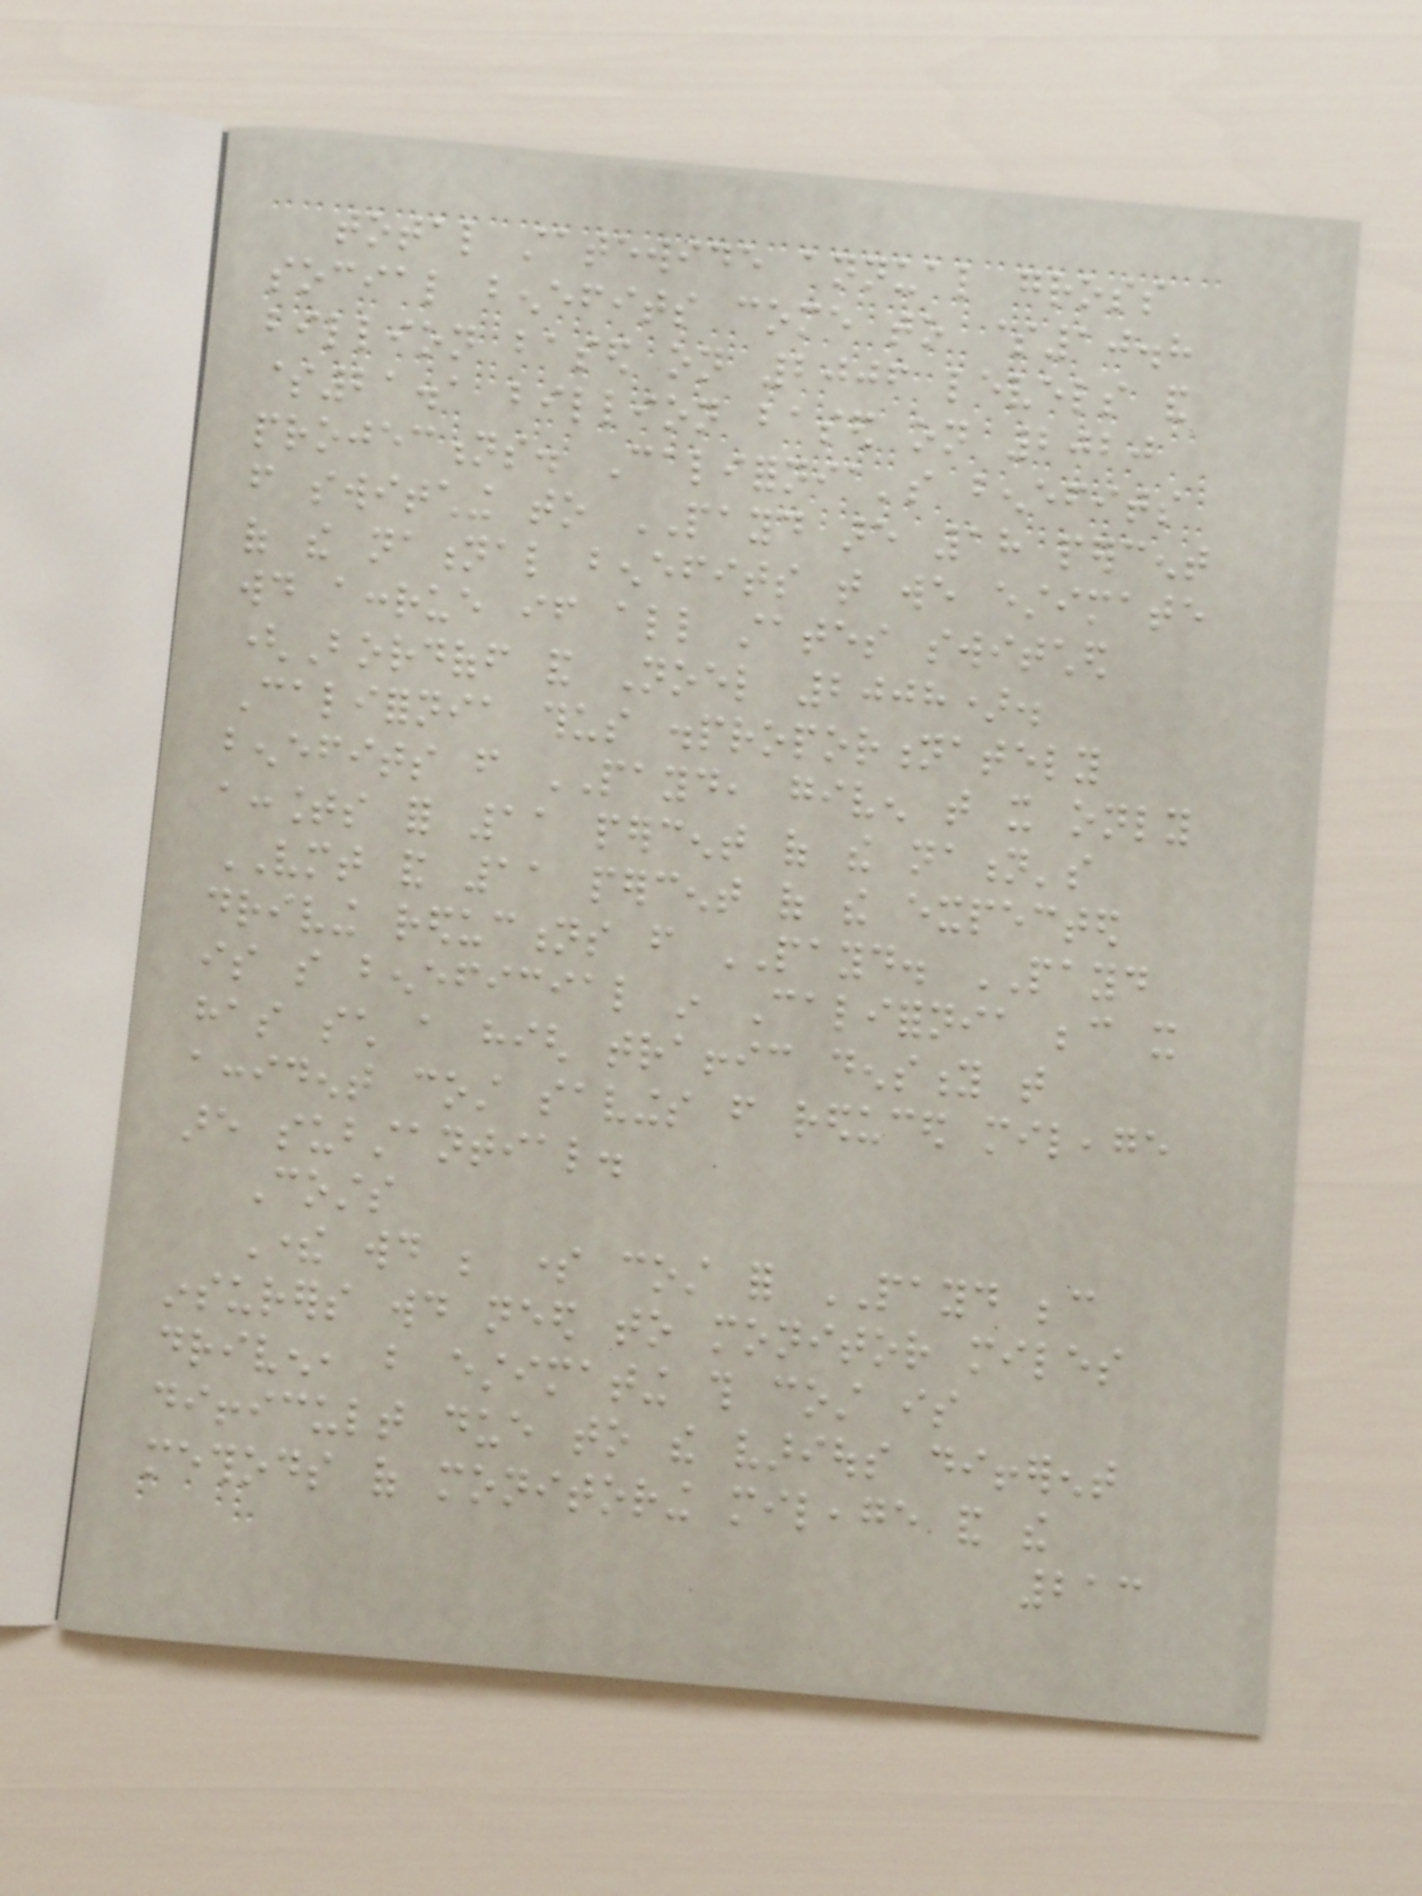total statewide annual gross
social benefits come to $10.8
billion based on 2006 levels and
$21.1 billion based on 2020
projections. California's benefits
from switching to PAYD are 18 percent
of the national benefits that we estimate
would accrue if all states switched
(Bordoff and Noel 2008).
California thus disproportionately
benefits from PAYD, given that it only
accounts for 11 percent of the nation's
VMT and 11 percent of the expected
driving reductions from PAYD. PAYD
is so beneficial in California because it
has such a high traffic density that
accident cost savings from reduced mileage
are substantial.
Costs
There would be some cost for PAYD because
insurers would need to monitor miles
driven, but estimating this cost is
difficult due to the various different
methods of monitoring mileage and the
213
